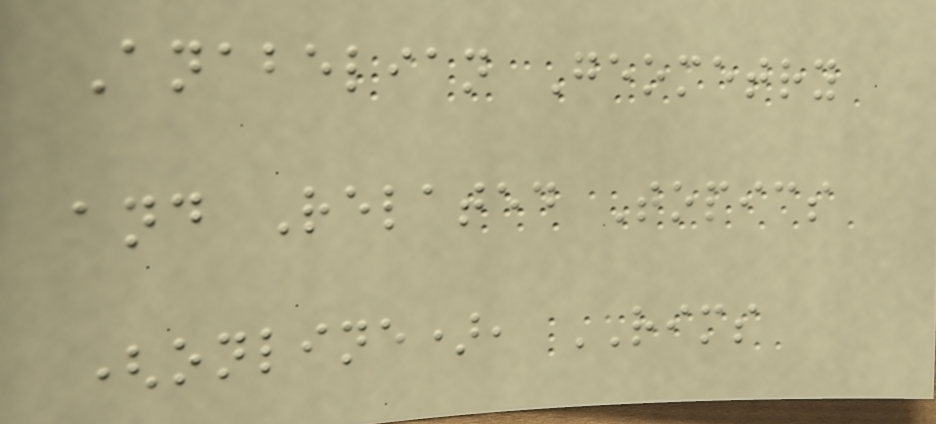Anabelian Geometry
and Related Topics
(online), RIMS
